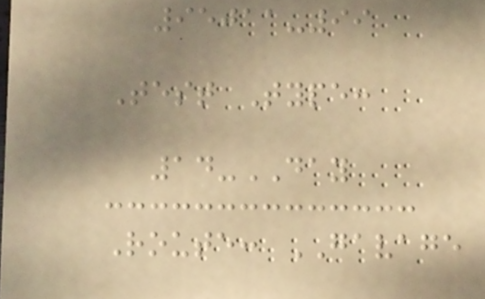95011-99
Test Type:
14-DAY
Route: GAVAGE
